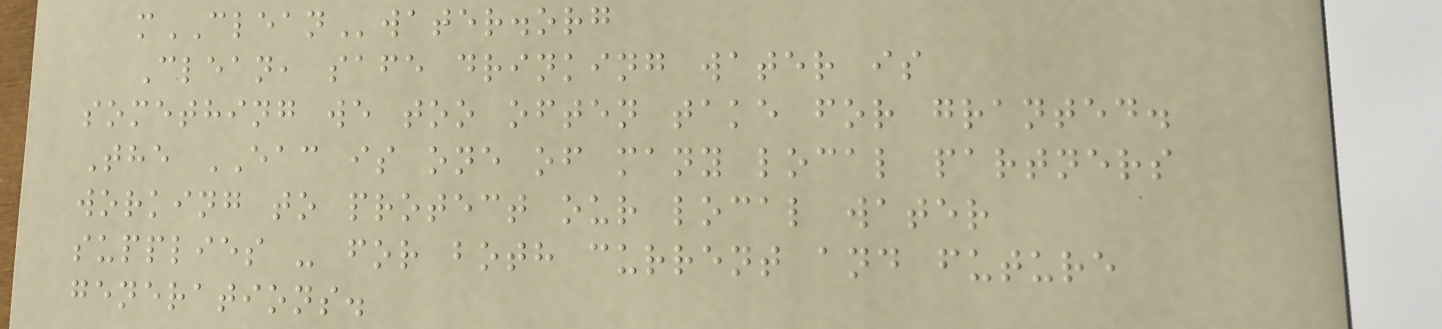mCLEANwater.org
Clean, safe drinking water is
something we too often take for granted.
The EAC is one of many local partners
working to protect our local water
supplies - for both current and future
generations.
